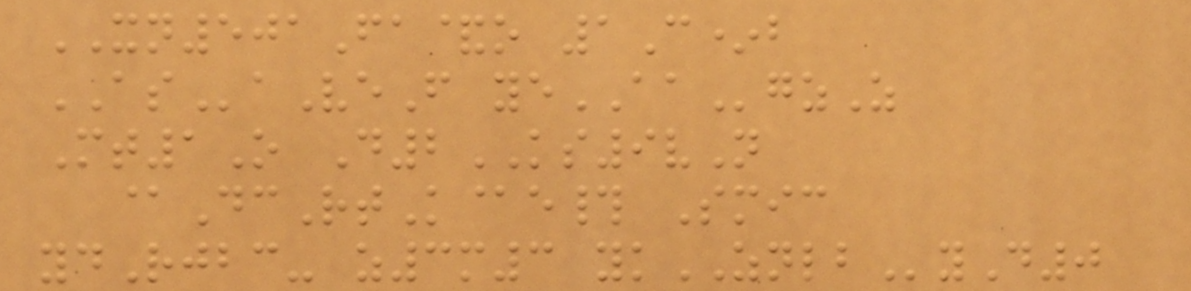XN501Fa&o 1C*b
ASaVeF yeAAgzZ
Mt1O D2KS9vN
@DcRtK@e# Smic
ydRjbc- z3m3 ykZNLByD0
